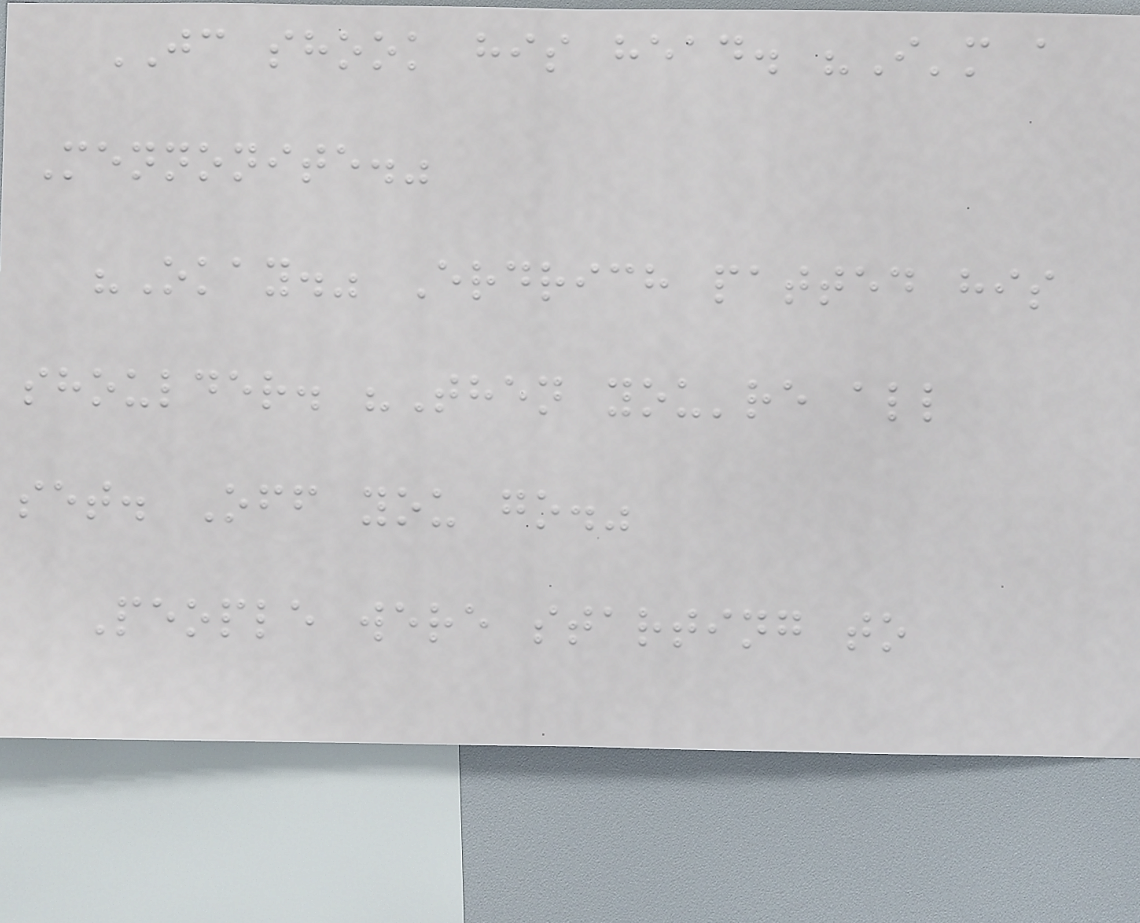JC shook his head. "I'm a
Mennonite."
"Okay." Erdrich patted his
shoulder. "Then you're all
set. Off you go."
People were starting to
